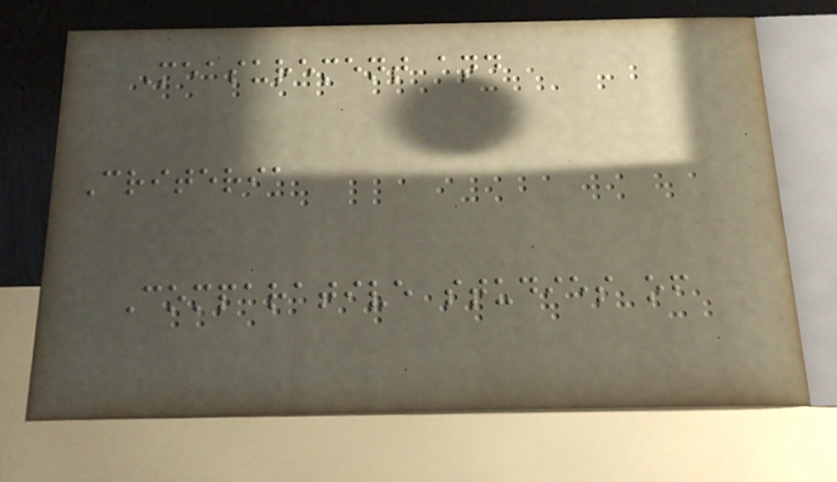Measurement and
Criteria
Comparative studies of
